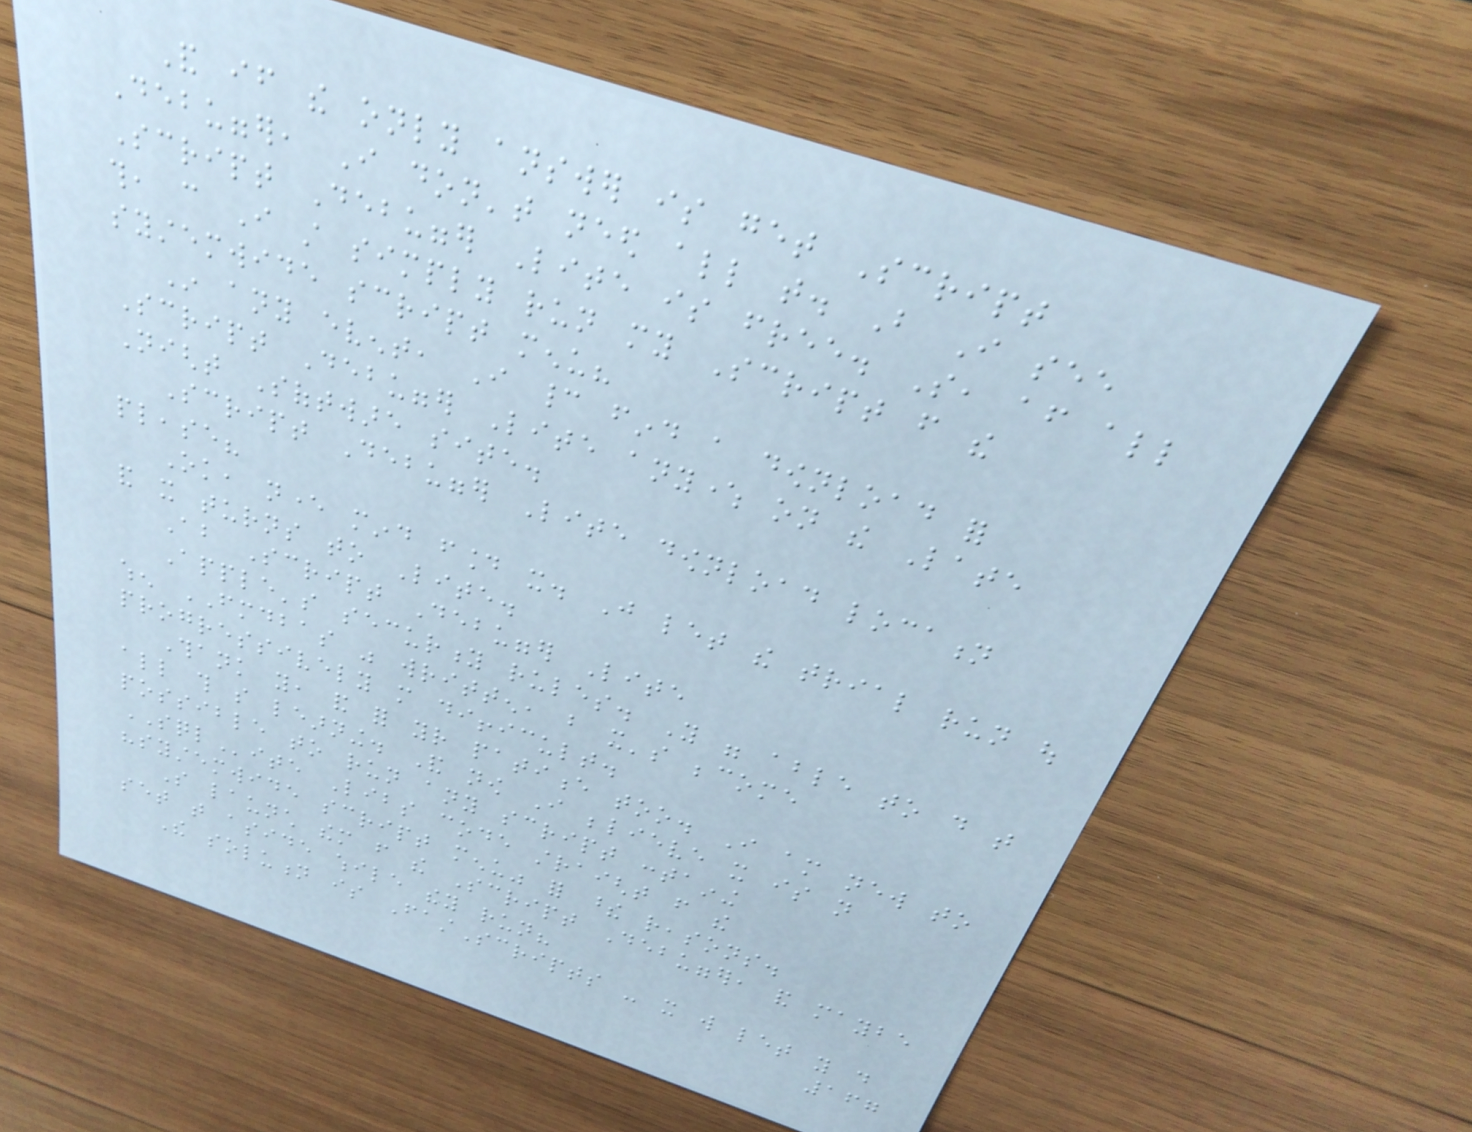And if the only answer is get Script
Debugger, I don't need all that. But I see
Script Debugger Lite is free. So, after all
this, can I still simply run my Script from the
systemwide script menu?
In any event, I cannot find a download for
Script Debugger Lite anywhere on the Late
Night Software site.
Script Debugger Lite download location
please?
Ok, never mind found it. Just let the trial run out
and it turns to Lite.
About Script Debugger Lite
Apple's security rules. You were able to do that
when FMDBAS was written, but it's become
progressively more difficult.
Thank you, and for your patience too. I am new to
all this so learning. And now I believe it is not
possible to run any script containing
SQLite Libs code straight from the
"systemwide script menu" for these reasons.
So launch them from the Script Debugger, and maybe
set that aside while they run?
The solution is FastScripts - it will let you do
167
